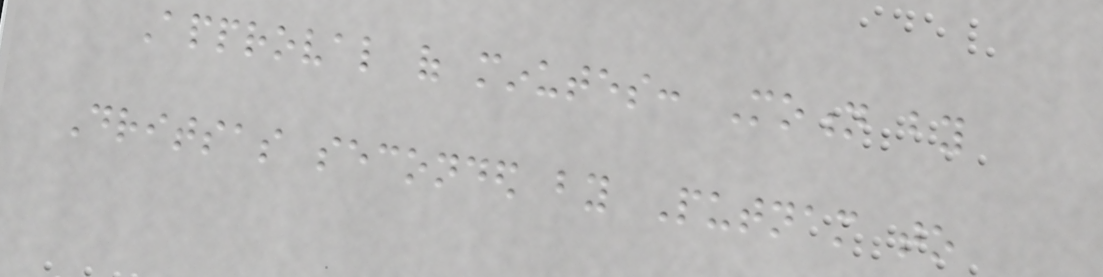Approval of minutes: Motion by
Dritsas seconded by Putnam to
